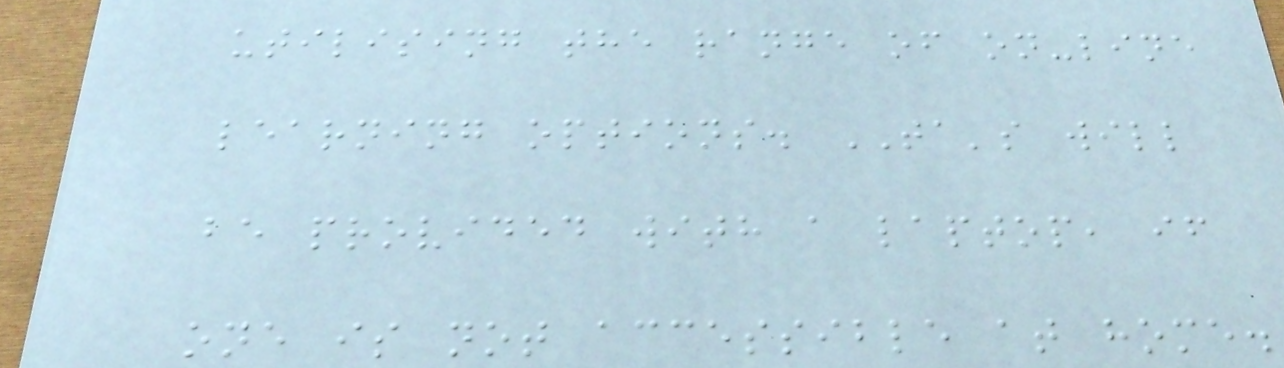utilising the range of on-line
learning options. TA's will
be provided with a laptop, if
one is not accessible at home.
